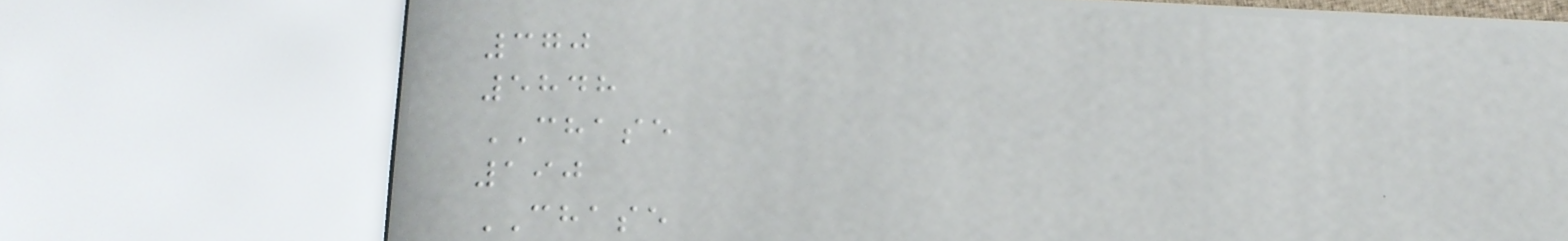370
5848
CHASE
190
CHASE
